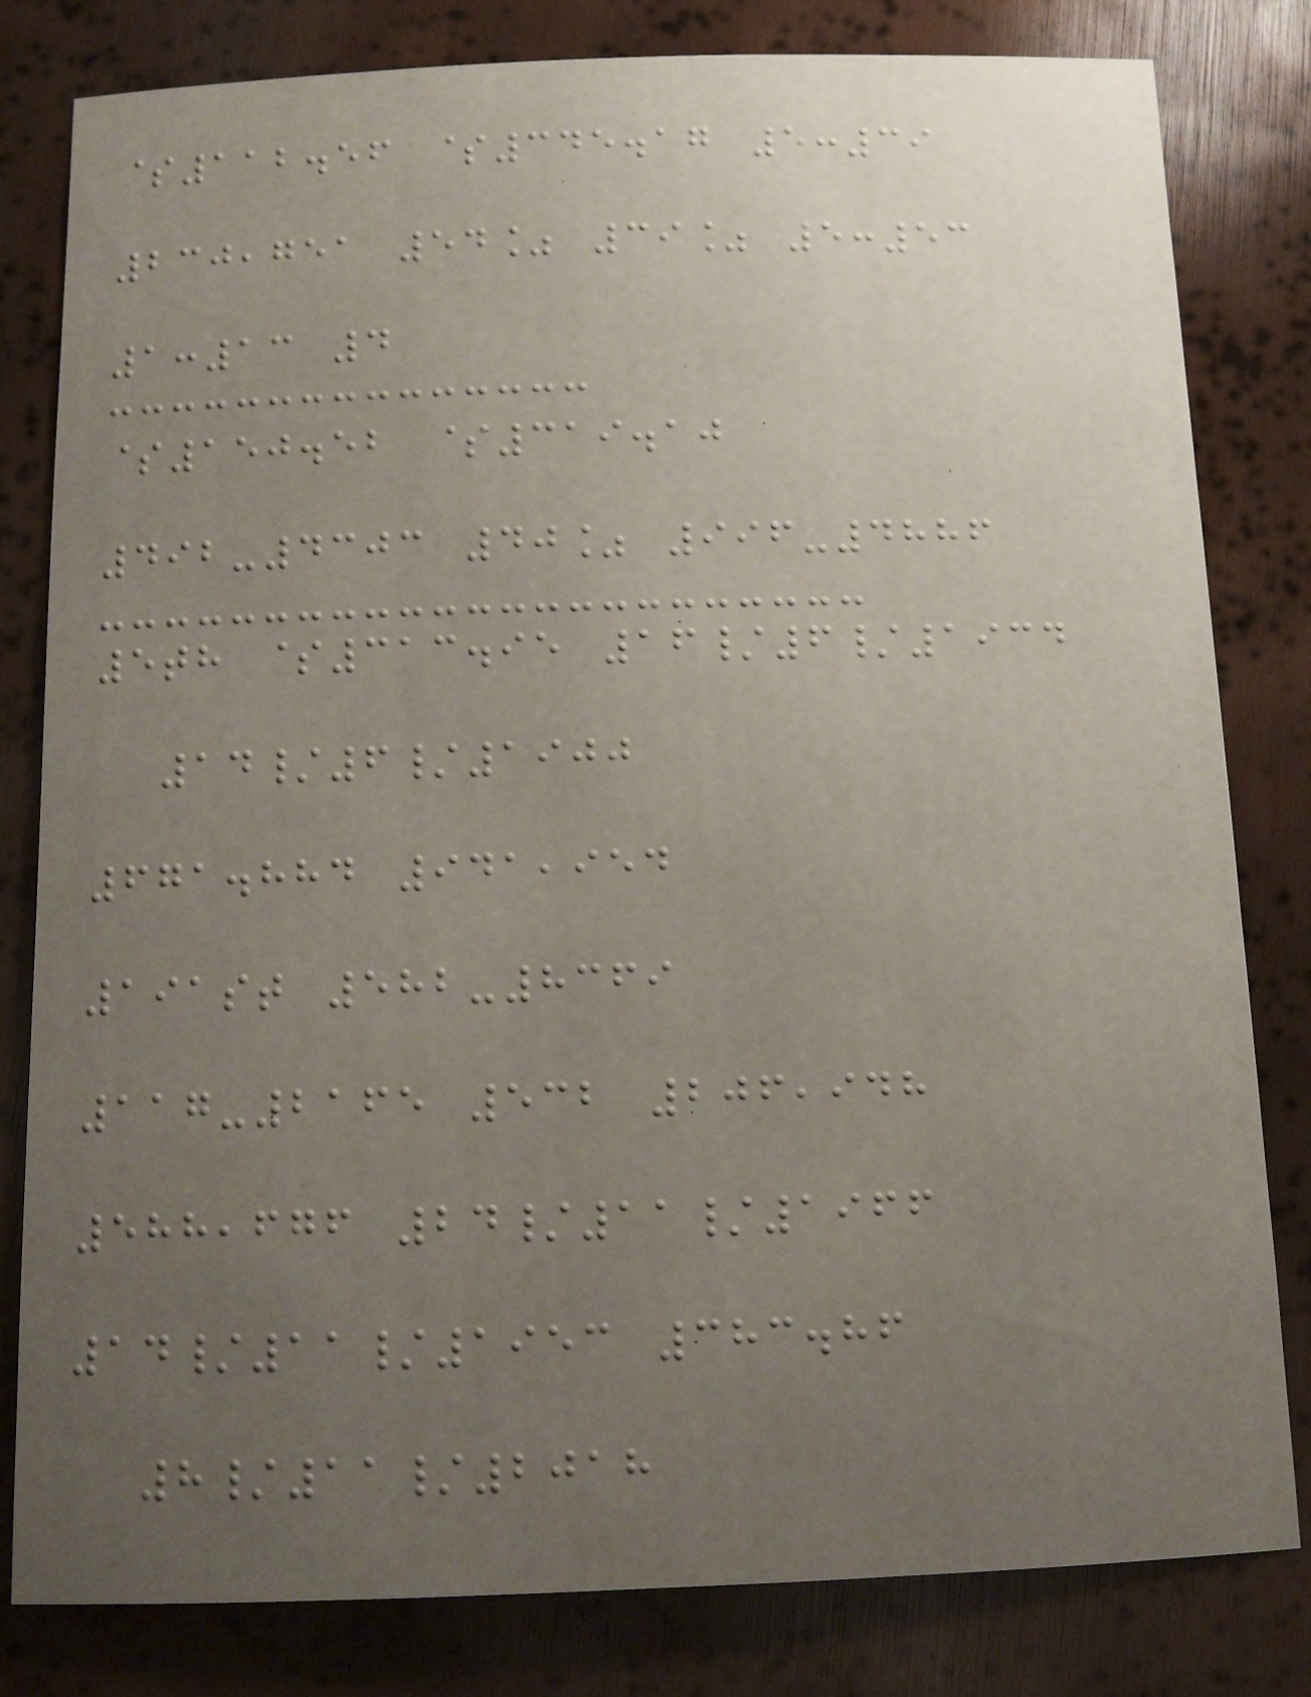$112.56 $345.17 5:39
230,751 54% 39% 5:53
1:13 4
$150.52 $319.10
492-4303 40% 996-4886
5th $313.95 16/6/1934
14/6/1900
671.884 941,954
191st 582-8369
117-2165 532 206,948
588,676 24/11/1966
14/11/1953 383.86
8/11/2018
